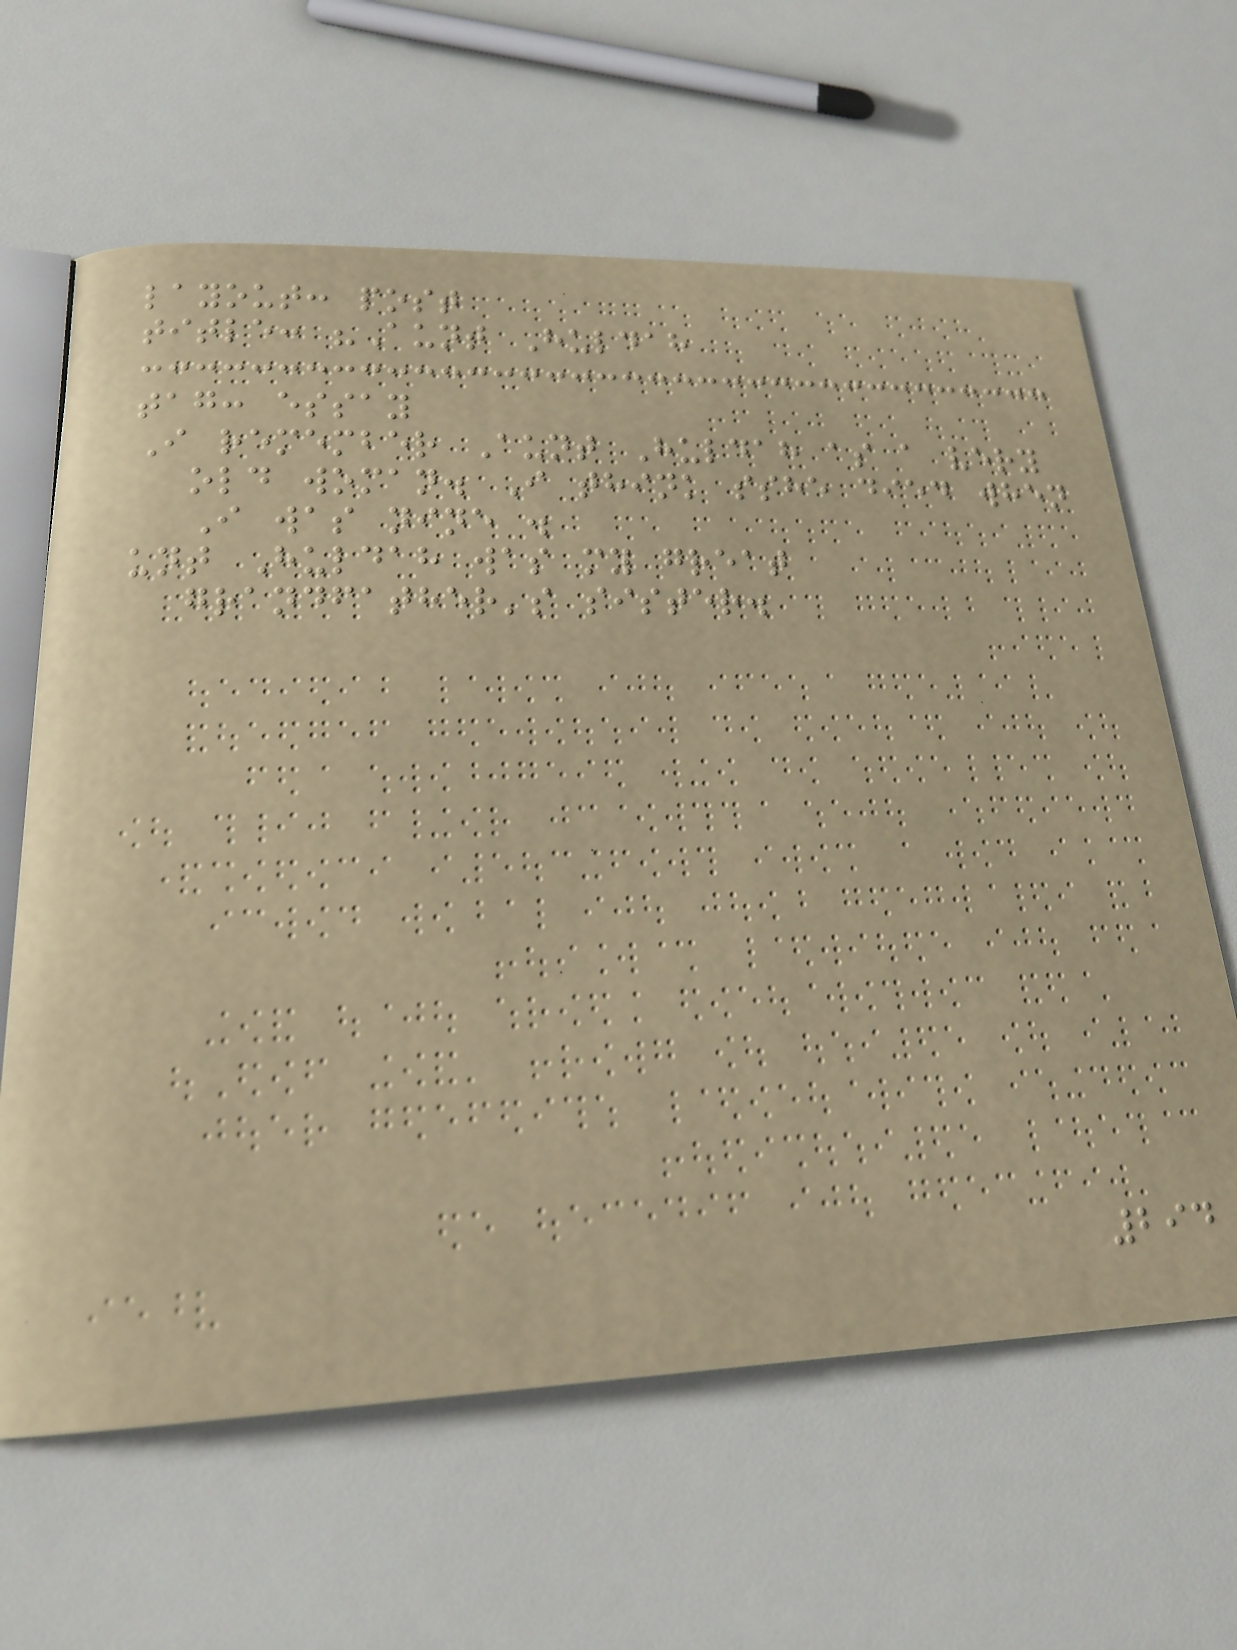layout: post
title: "Aunt Huldah
tag: essay
I remember Aunt Huldah as a very
old woman. I think sshe died when
I was nine .
unt Huldah was my great
grandfather's sister.
294
